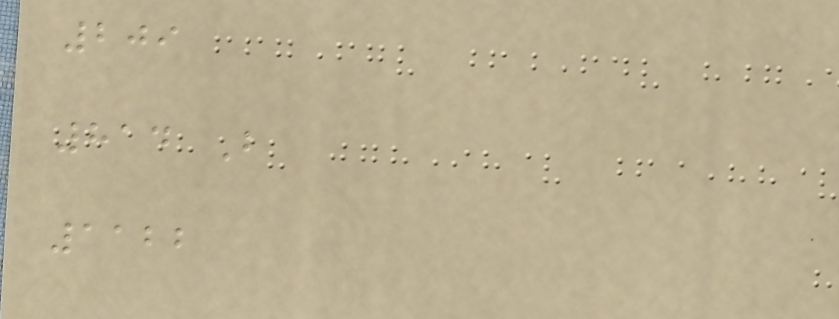209
814 B
1122
